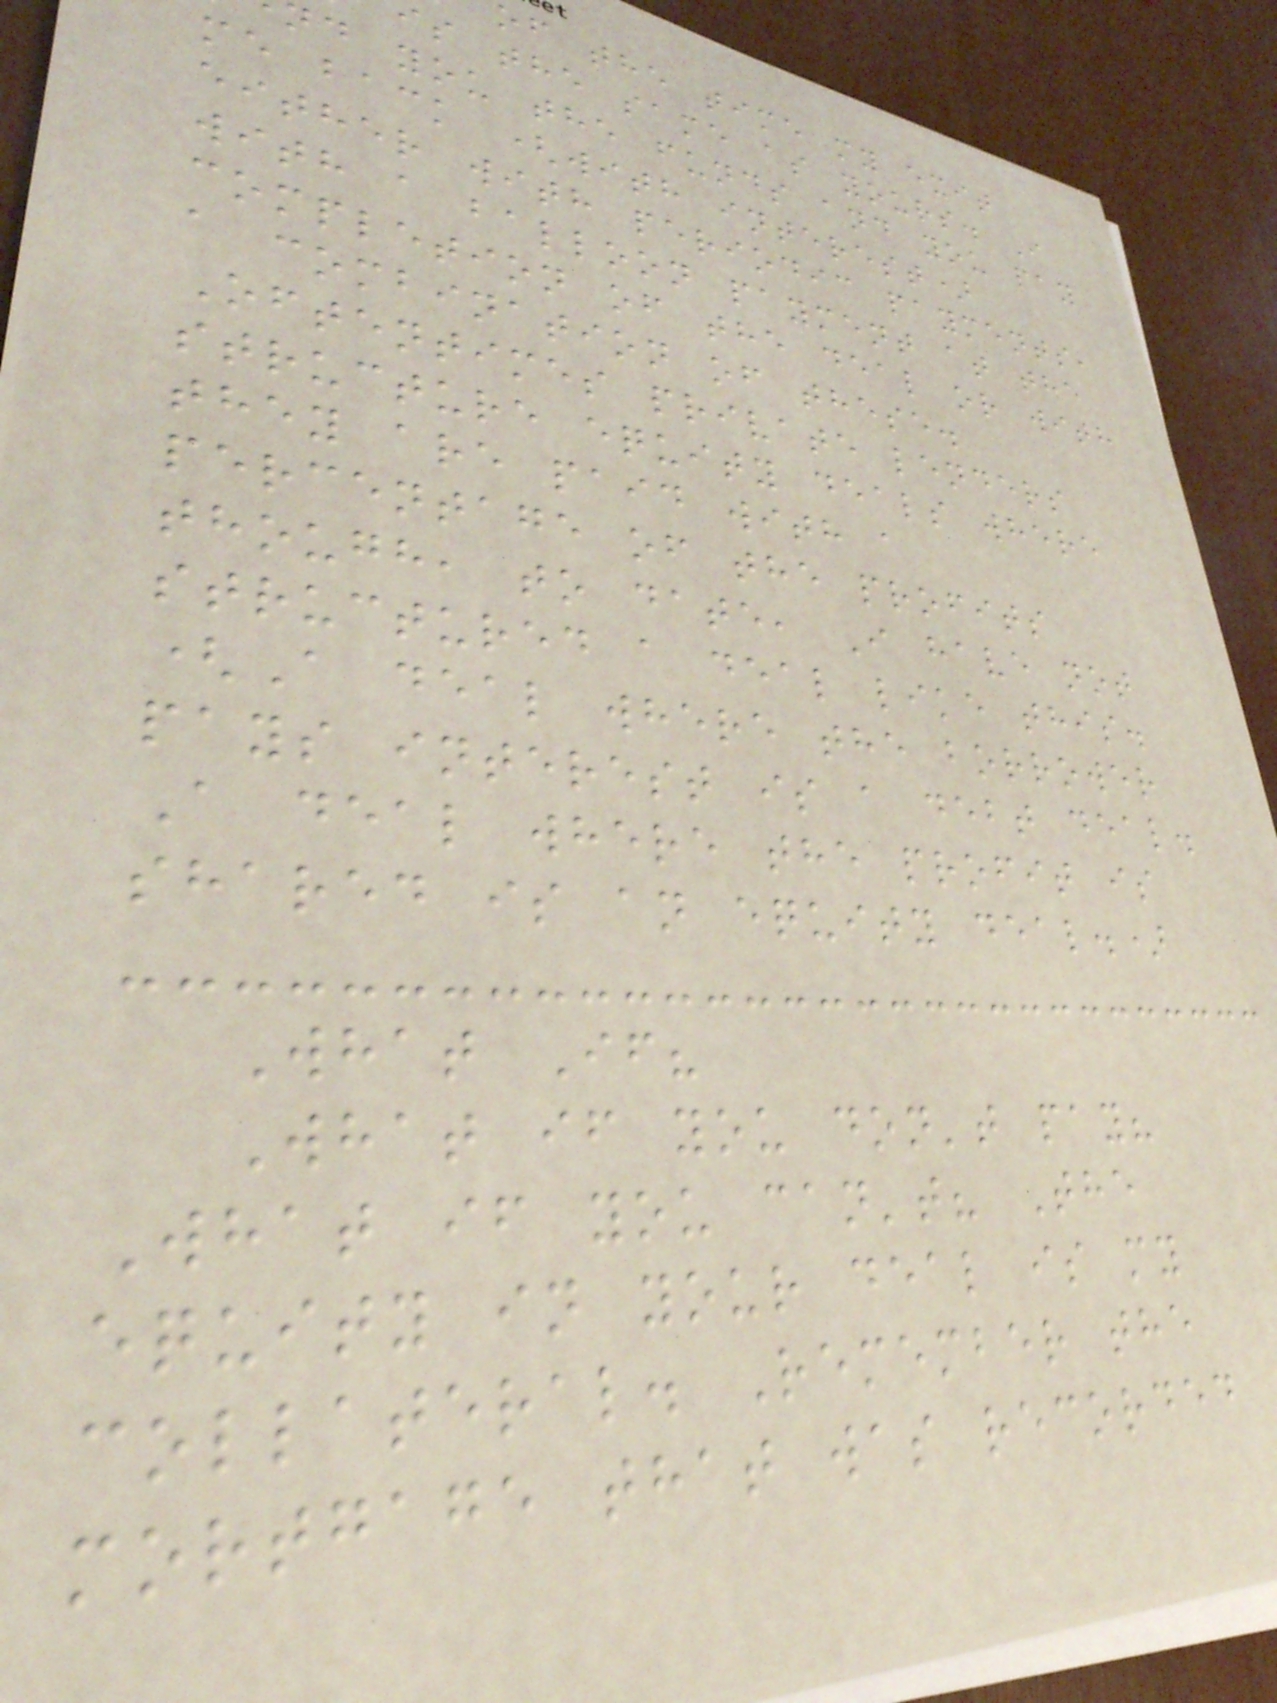of the time my exit
is the same as yours. I
d you the funds and you pay
me back (with interest)
either with periodic payments,
with a balloon payment at the
completion of the deal or with
a combination of these.
Oftentimes private lenders
structure equity deals where
they are paid with a
percentage of the profits
though, to date, I have not
structured a deal like this.
(A deal where the borrower
pays interest is a debt deal.
A deal where the profit is
shared is an equity deal.)
What If?
What if you don't pay?
What if you can't? The
equity in your deal is my
collateral. Remember the
mortgage that was recorded
